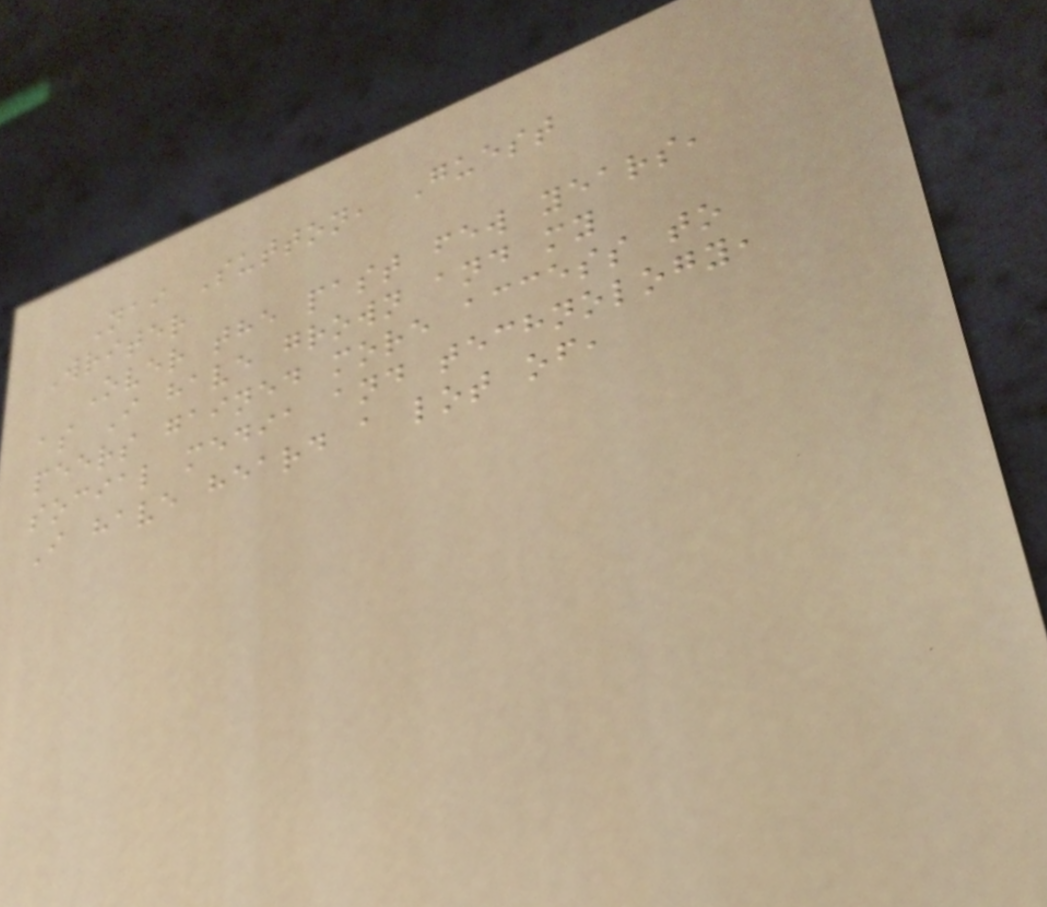Nai Sutton, Guest
Writer
Over the past few years,
as I have grown and my
peers gained more access to
social media and technology,
I have heard a lot of,
